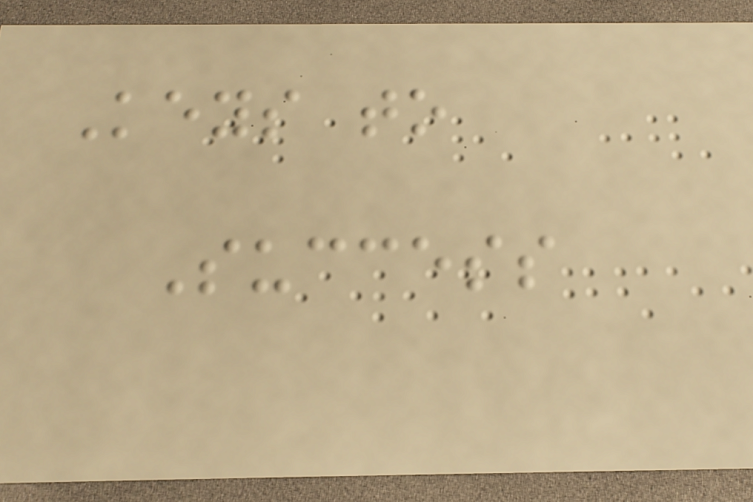Keys to
Success
